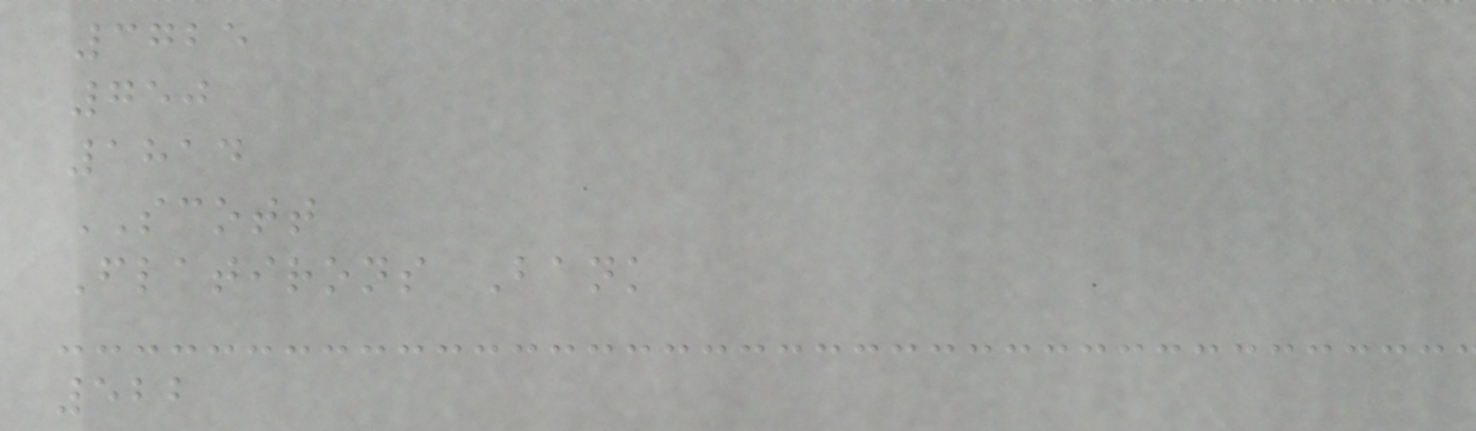3725
750
1814
SCOTT
Flatirons Bank
522
